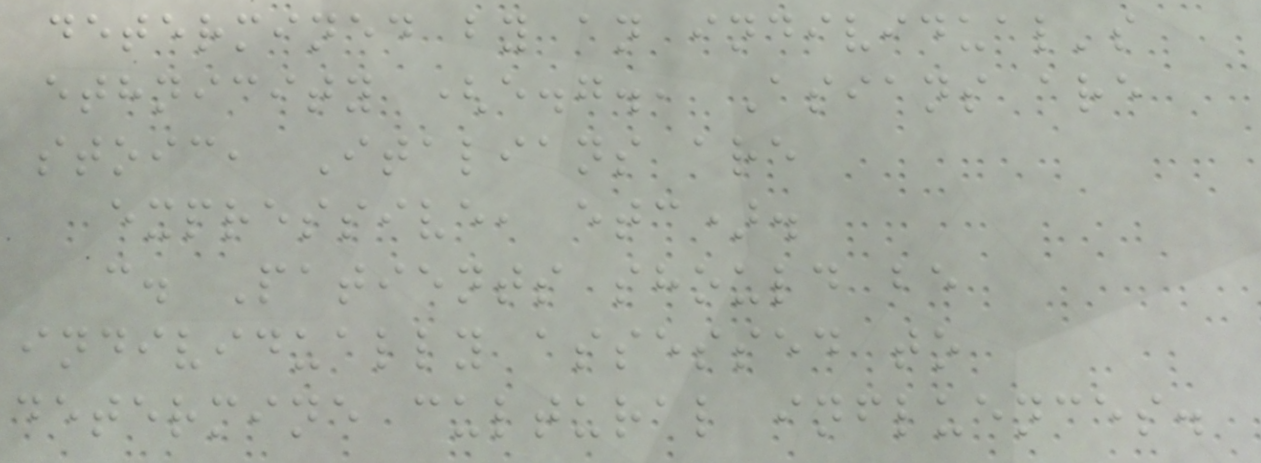determined by an individual's
ethnicity (e.g., Asians are
stoic, Italians are
expressive, etc).
c. Patients should be
individually assessed to
determine cultural influences.
